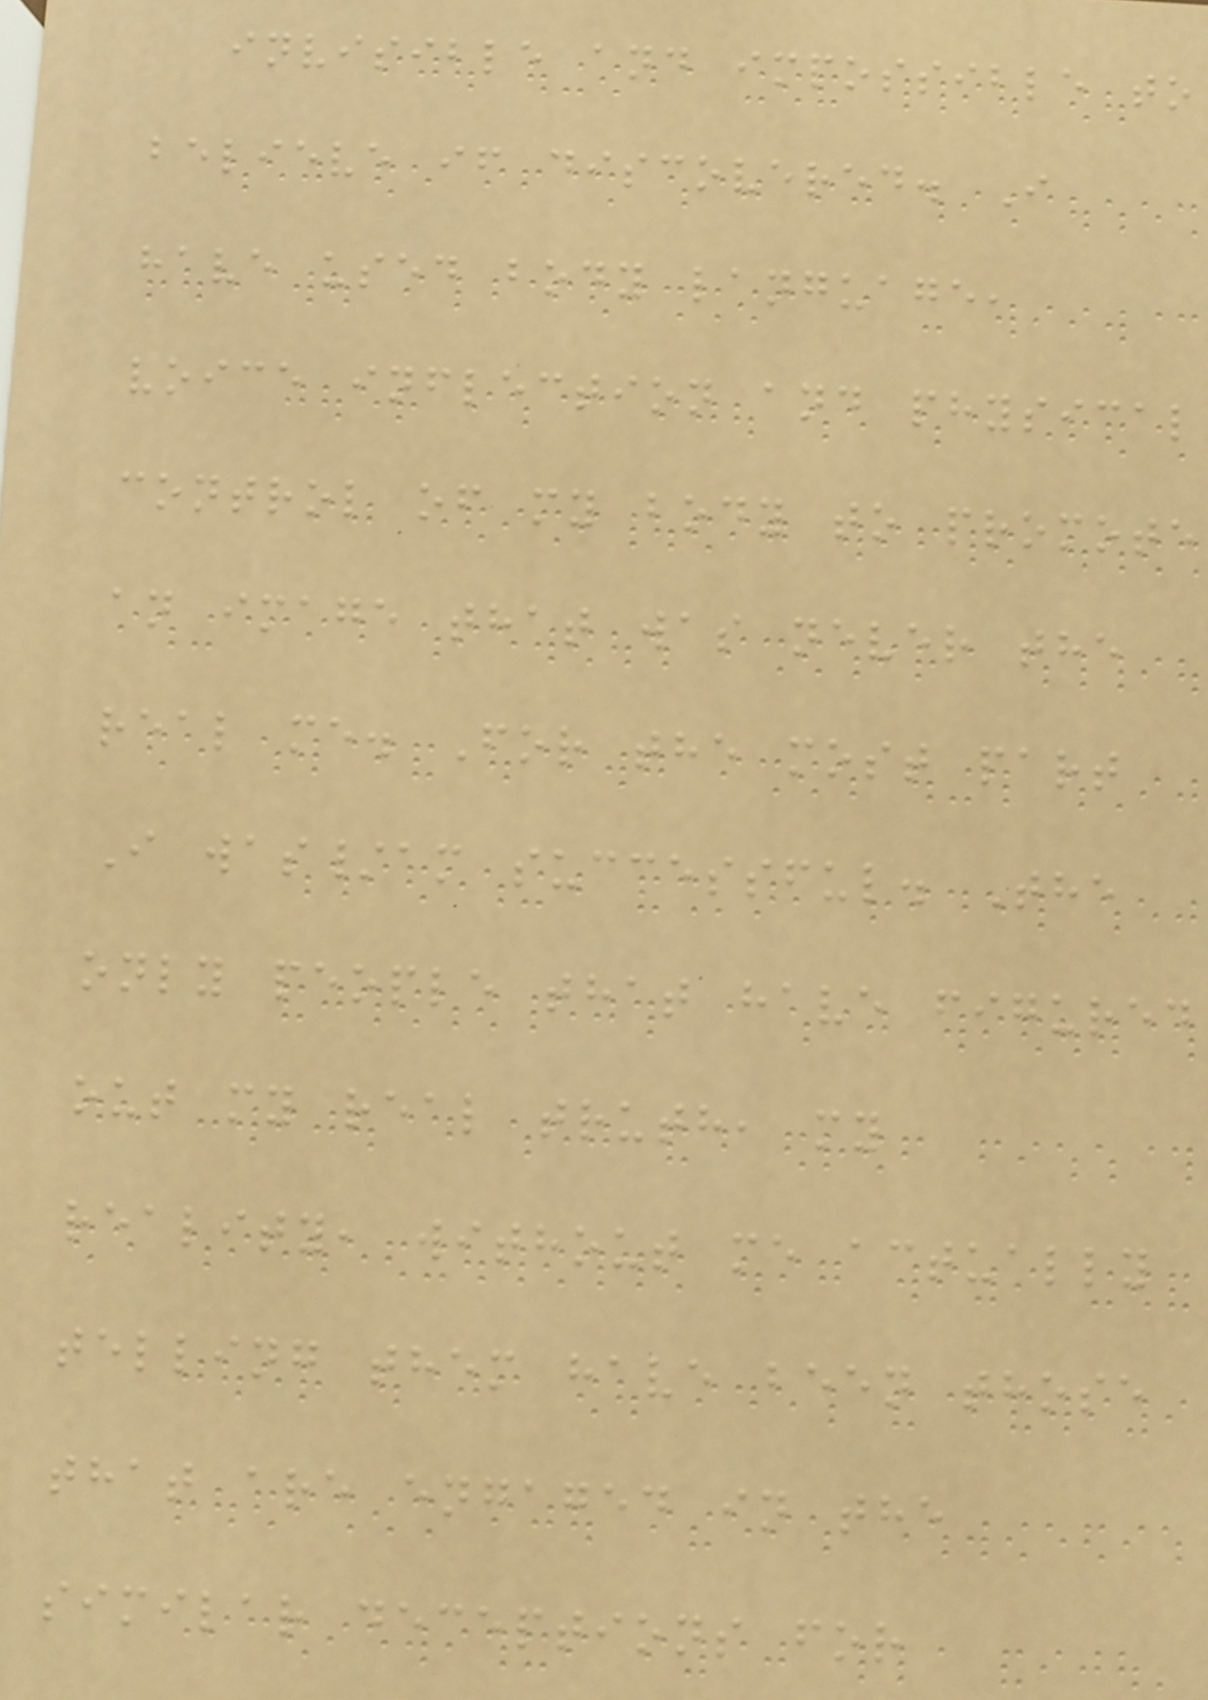invisible and impossible to
believe if discovered. I
have used body language,
voice inflection and physical
control of my body to promote
an image that was never the
real me. For the most part
I was/am successful. The
only people that have figured
out my real truth, my
reality, without me actually
telling them have been those
that are engaged in the
similar deceptions for
